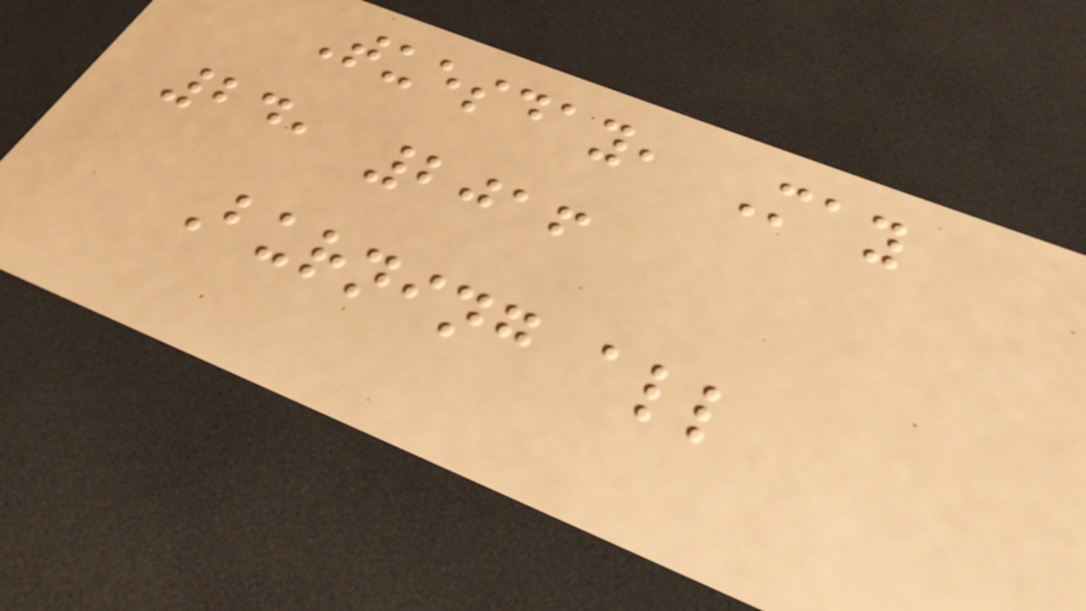Tuesday, May
24, 2016
Burning all
